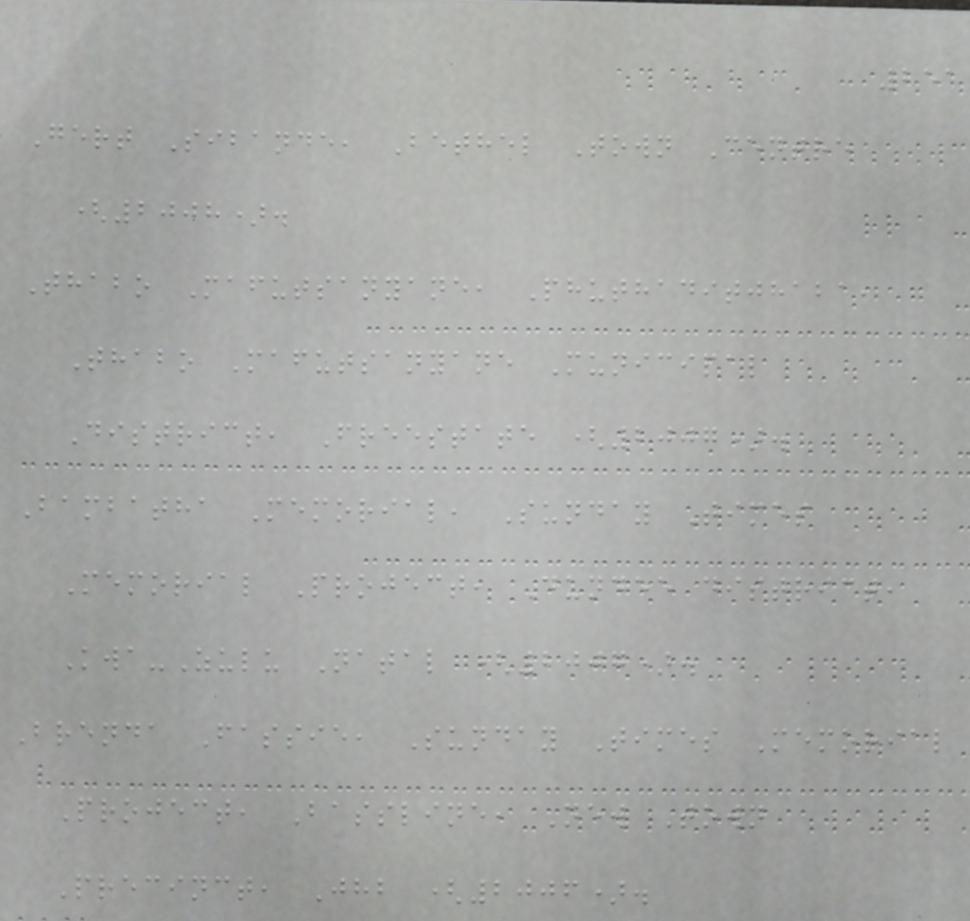251
Gert Sibande, Bethel Town Centre
(2008).
Thabo Mafutsanyane, Phuthaditjhaba,
Thabo Mafutsanyane Municipal
District, Freestate (2007).
Bambatha Memorial, Sunday Times
Memorial Project, Dundee district,
Kwa-Zulu Natal (2007).
Brenda Fassie, Sunday Times Memorial
Project, Bassline, New Town
Precinct, Jhb (2006).
